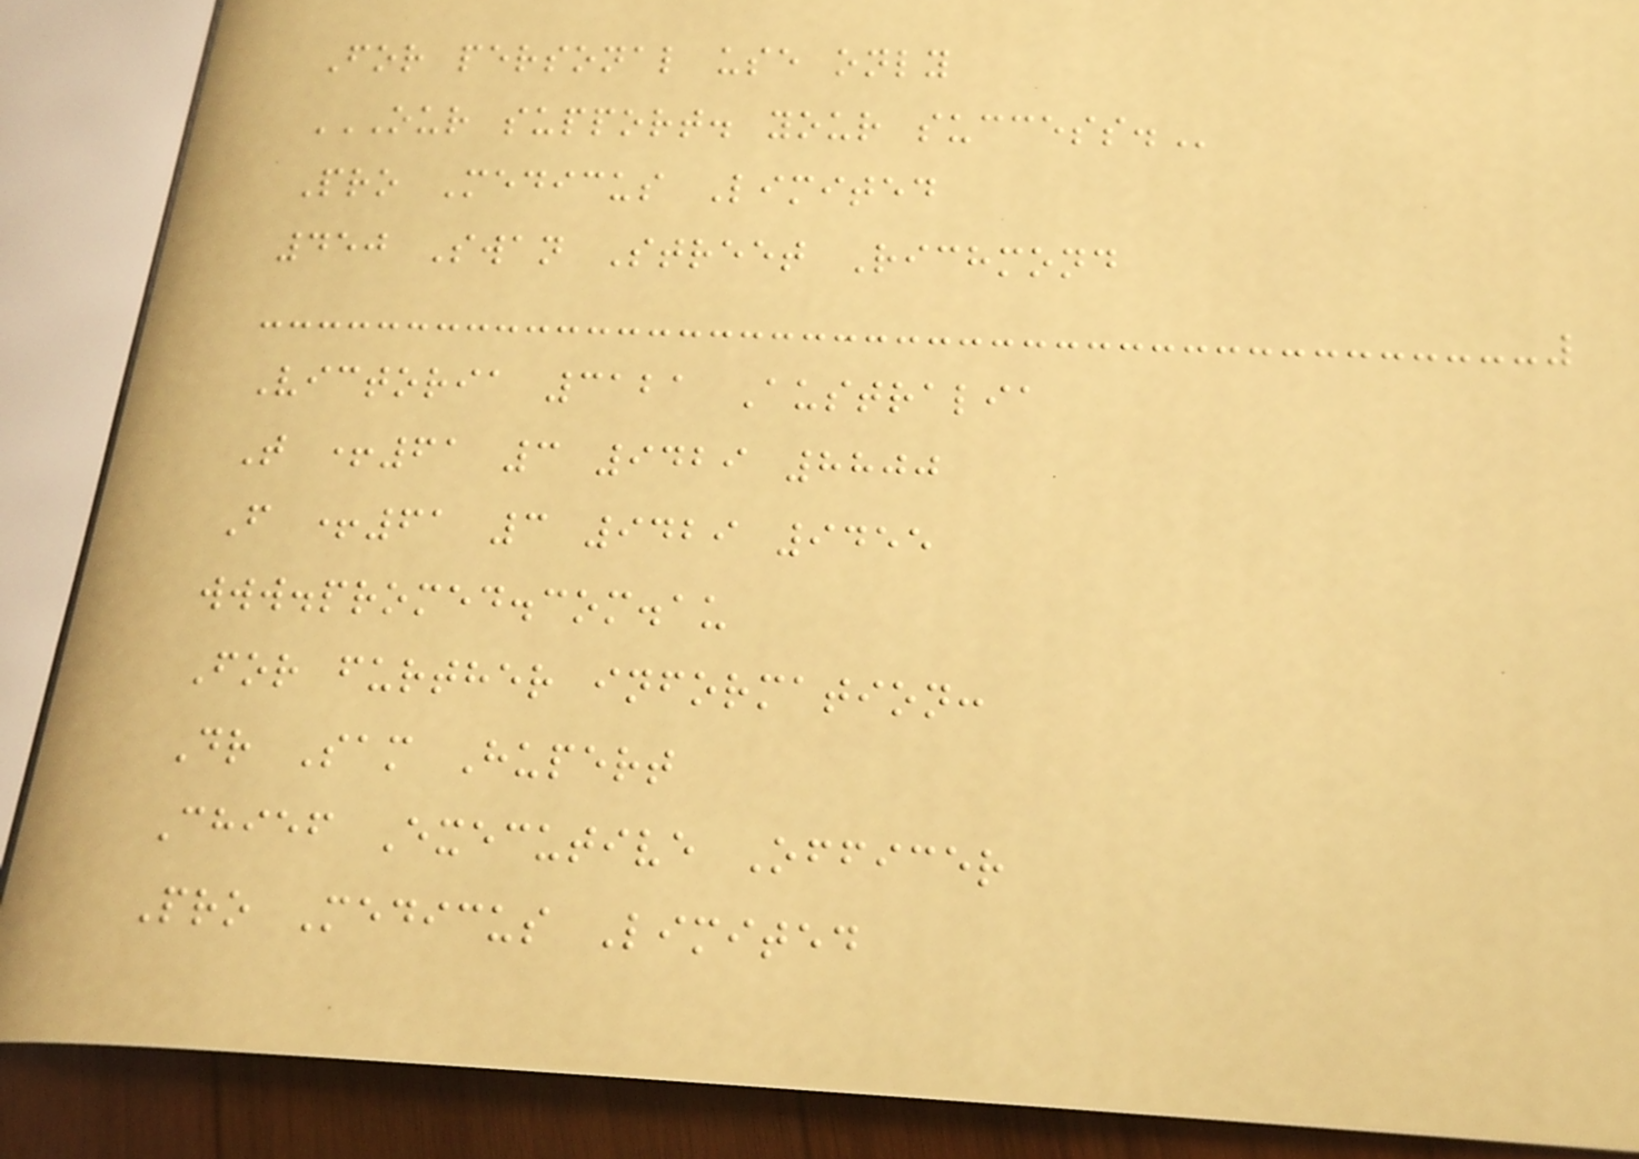For personal use only
OUR SUPPORT. YOUR SUCCESS.
Pro Medicus Limited
450 Swan Street Richmond
Victoria 3121 Australia
T +61 3 9429 8800
F +61 3 9429 9455
www.promed.com.au
For further information:
Dr Sam Hupert
Chief Executive Officer
Pro Medicus Limited
